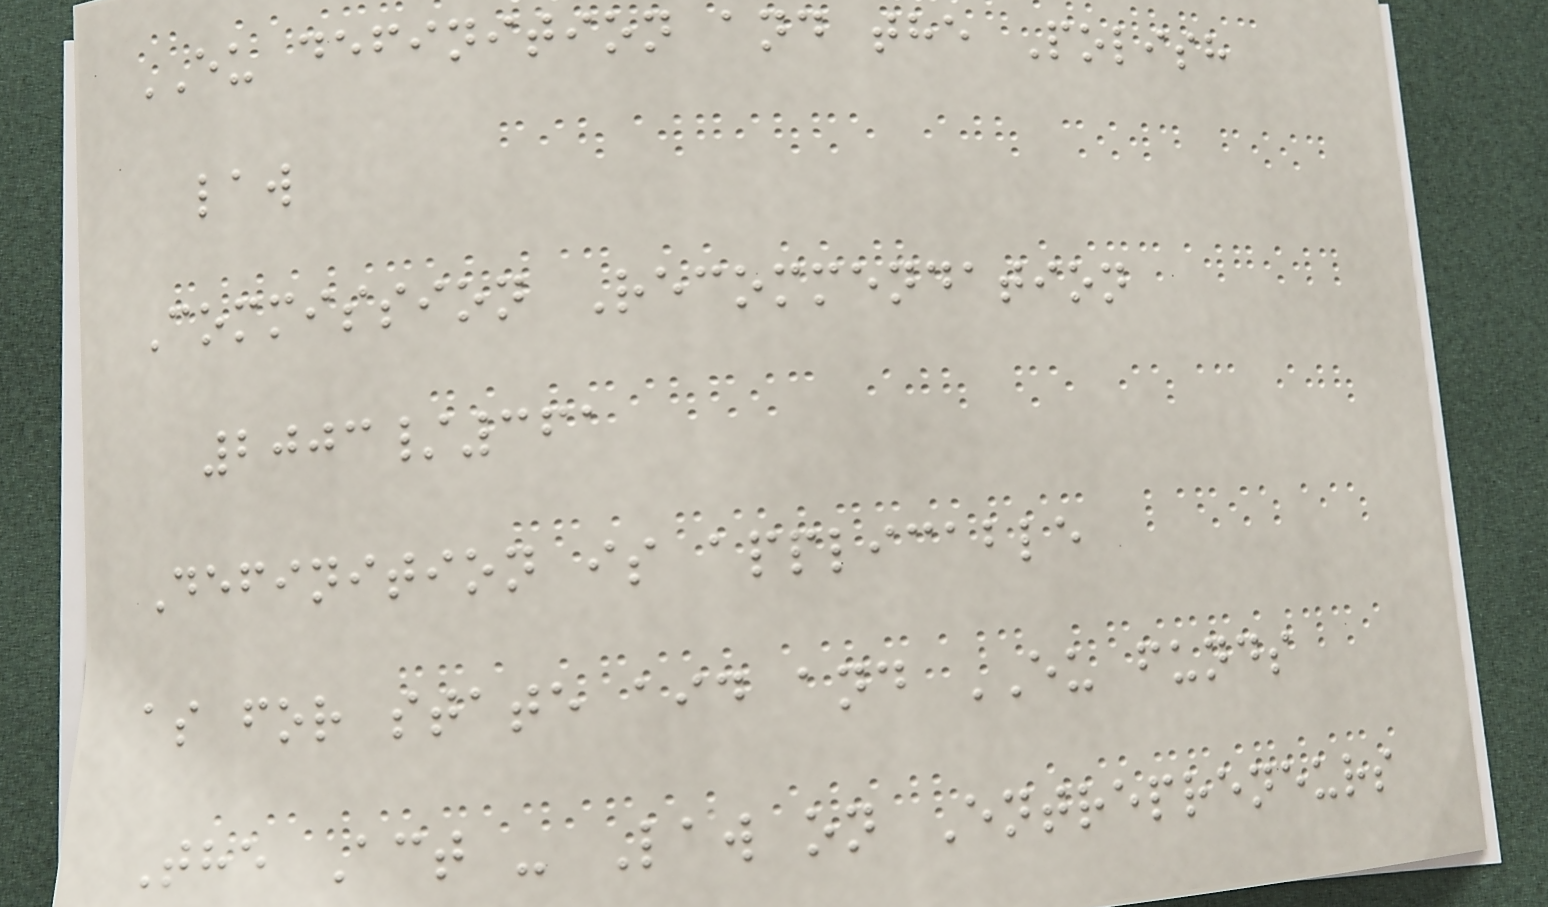EU definition and the Polish
law
Commission Recommendation
2003/361
Definition is applicable
as for state aid and EU funds
The Act - Law on Entrepreneurs
